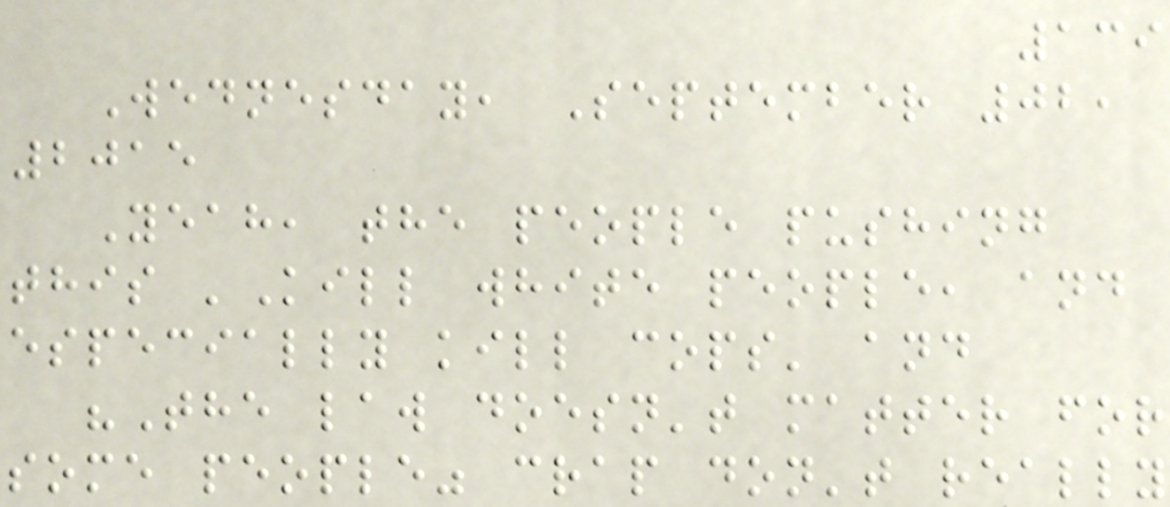139
Wednesday, September 02,
2015
Yeah, the people pushing
this 'Kill white people, and
especially kill cops' and
"The law doesn't matter for
some people" crap don't really
